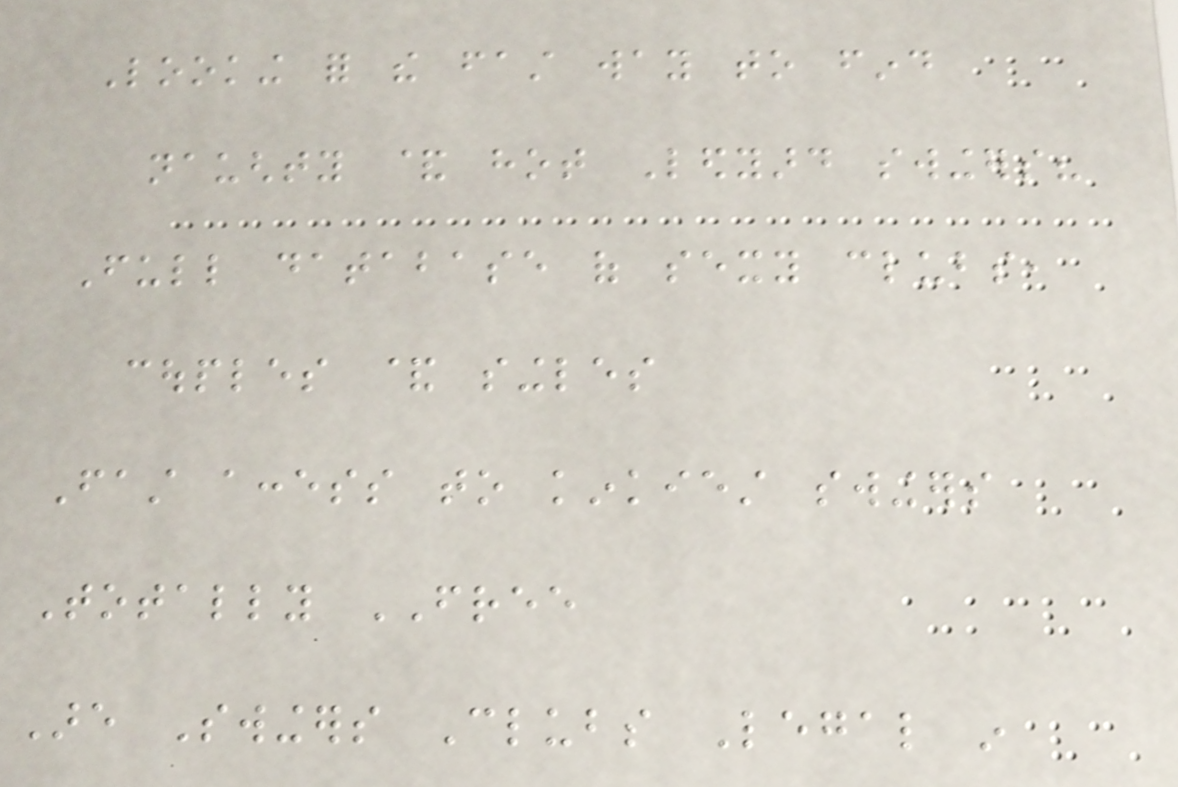Looking for the fast way to find
naughty & hot Ledyard swingers?
Full database of sexy clubs,
couples & singles
Fast access to kinkiest swingers
Totally FREE
Are Swingers Clubs Legal in
